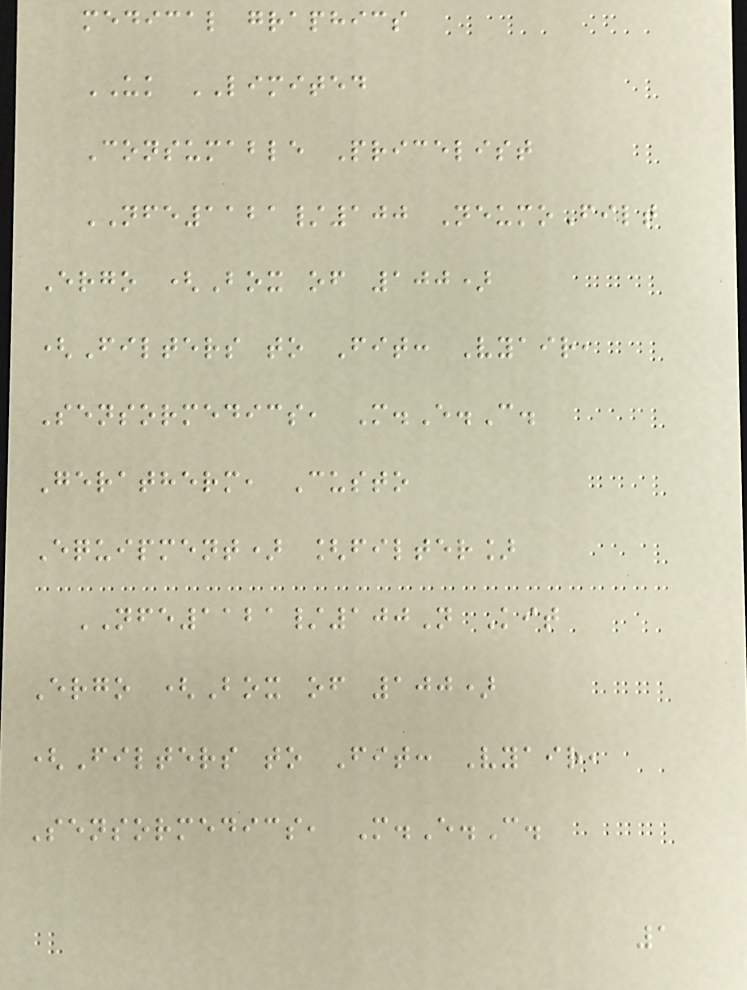medical graphics
UK LIMITED
Consumable Pricelist
NFE1121/100 NeumoFilt
Ergo (Box of 100)
(Filters to Fit: Vyair,
Sensormedics, M.E.C.
Geratherm, Custo
Equipment) [filter]
NFE1121/100N Kit
Ergo (Box of 100)
(Filters to Fit: Vyair,
Sensormedics, M.E.C.
1
